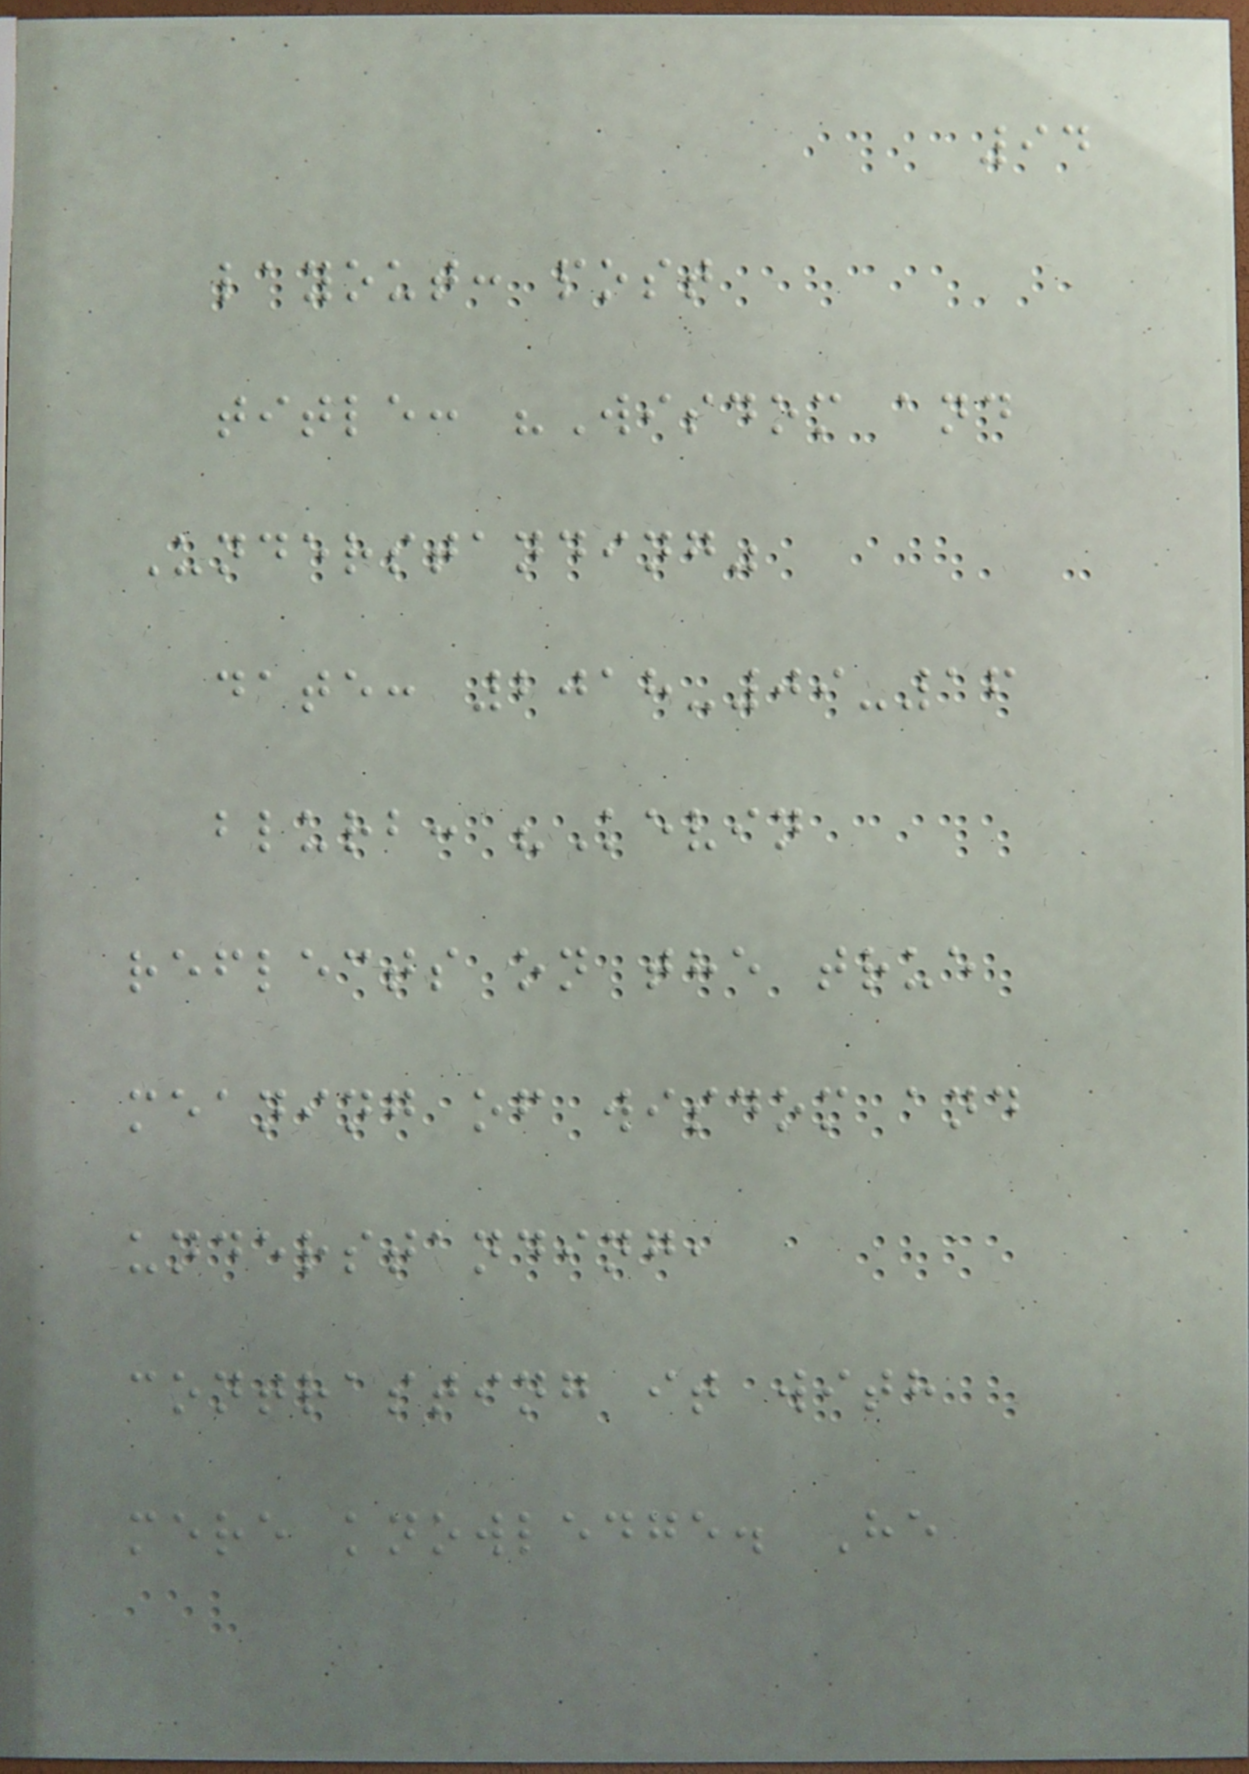94
layout: post
title: "Wisdom and
Understanding"
date: 2018-09-16
blurb: "Kevin
reflects on the true
meaning of wisdom and
understanding,
contrasting it with
mere knowledge. He
